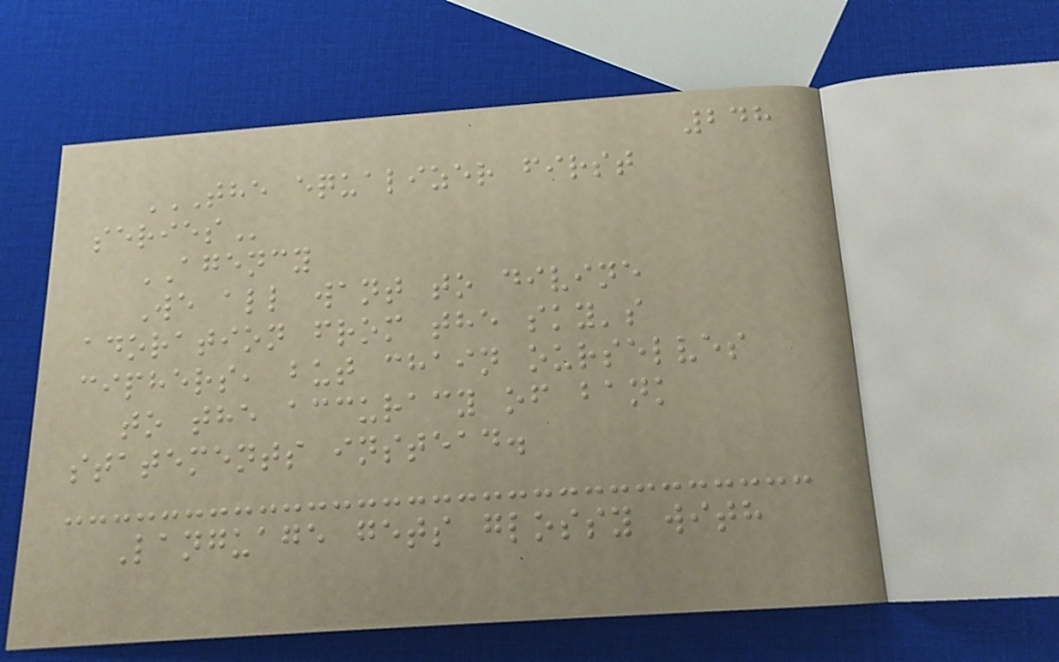248
THE EQUALIZER FIRST
SERIES
AGENCY
We all want to divine
adoration from the sky's
ciphers, but chain ourselves
to the accuracy of bank
statements instead.
Language gets glossy with
